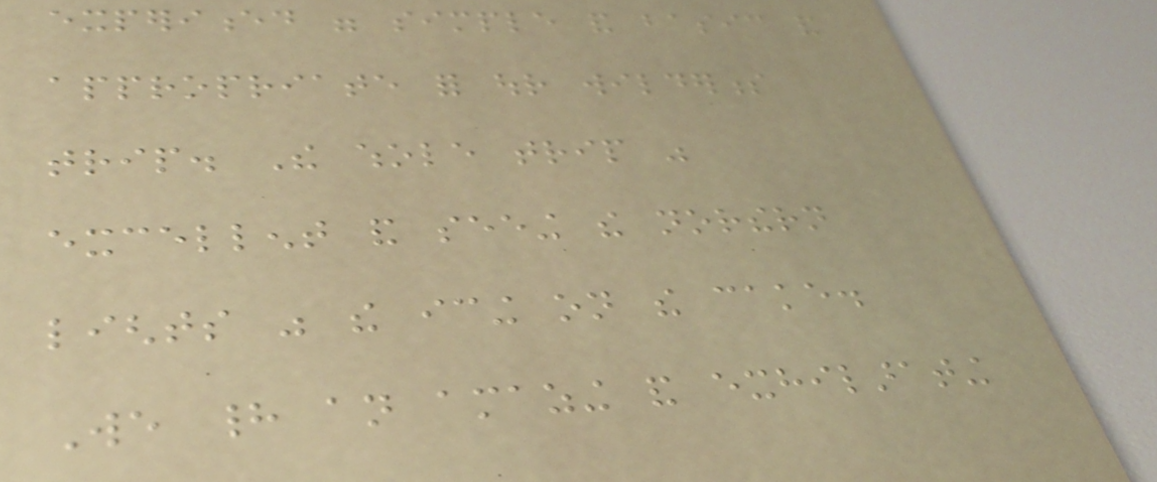experienced were simple and basic and
appropriate for our wilderness
trip. The whole trip was
excellent and seeing the northern
lights was the icing on the cake.
We had an amazing and exhilarating
